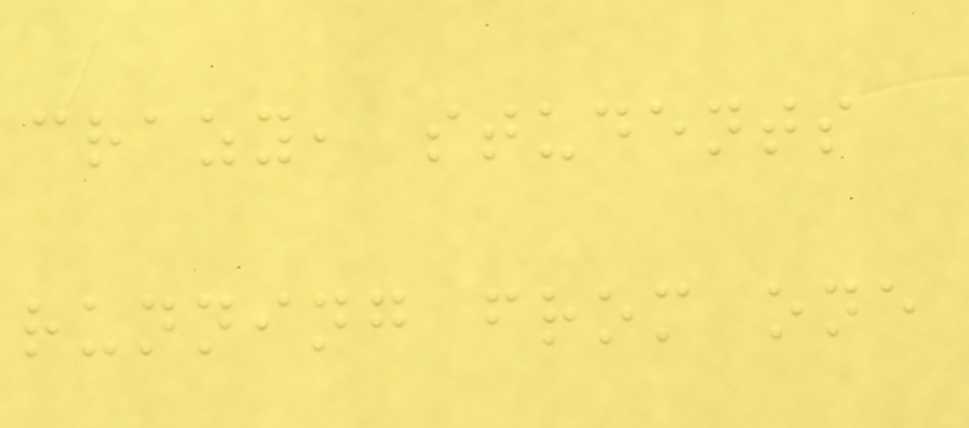crazy, students
running from one
